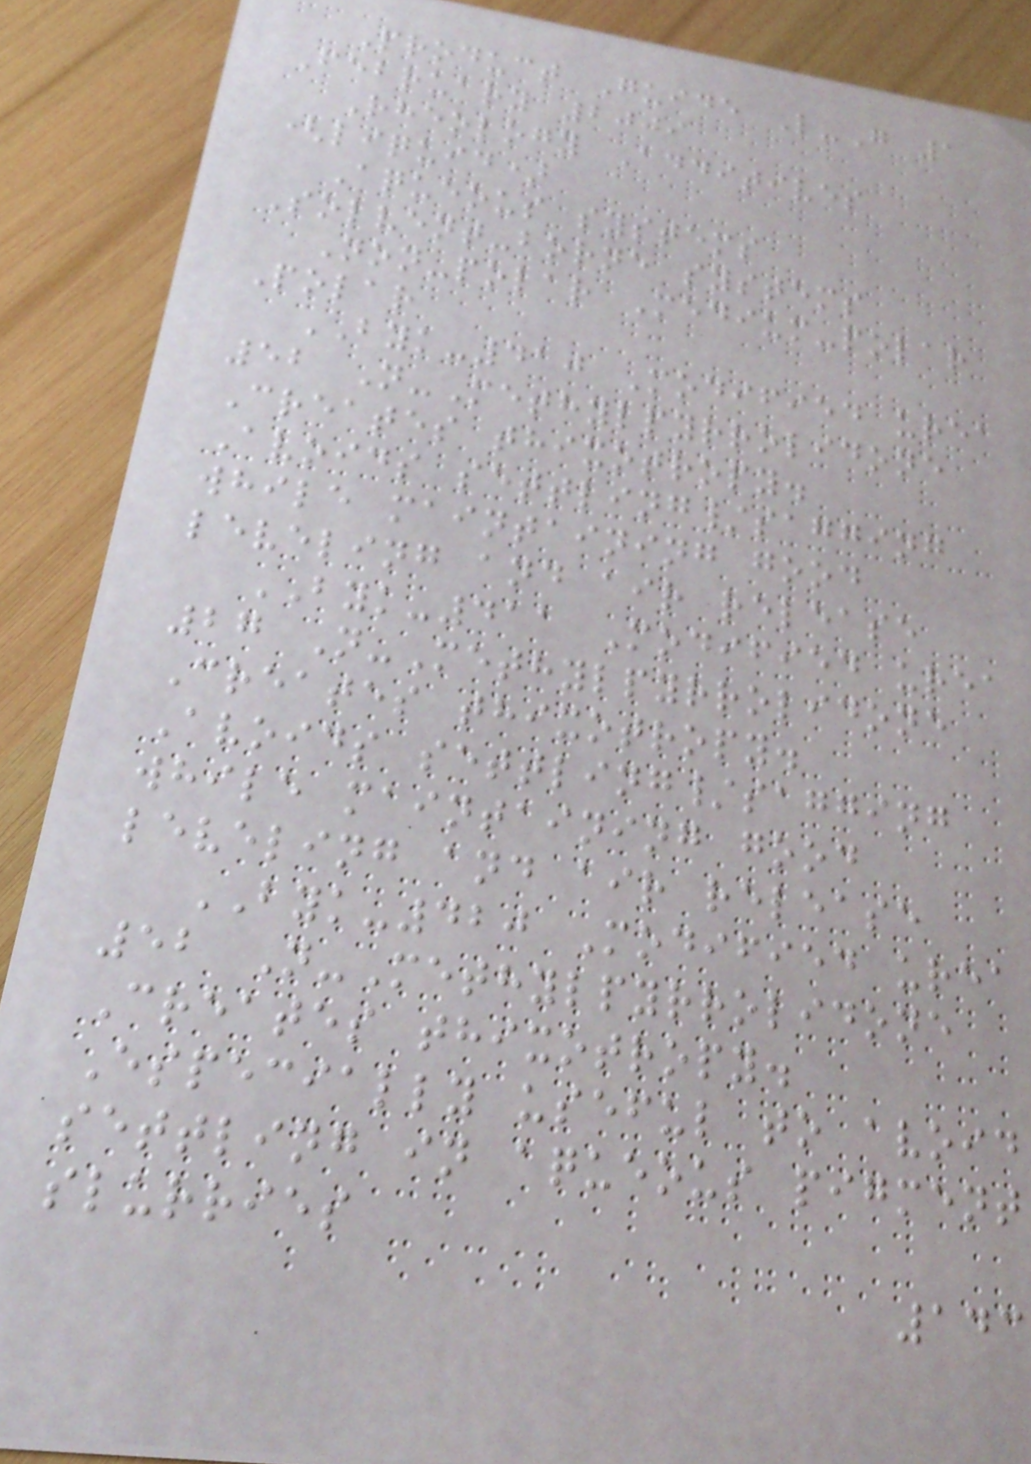Product Guide L-G 1
February 2009
Rheology Additives
(liquid)
Aqueous systems
Solvent-borne systems
Non-polar Medium-polar
Polar
BYK-410 Modified urea
52 N-Methylpyrrolidone
Creates thixotropy.
Avoids settling/sagging
while maintaining good
leveling and air release
BYK-411 Modified urea
27 N-Methylpyrrolidone
Creates thixotropy.
Avoids settling/sagging
while maintaining good
leveling and air release
BYK-420 Modified urea
52 N-Methylpyrrolidone
Creates thixotropy.
Especially useful to avoid
settling in aqueous pigment
slurries
143
